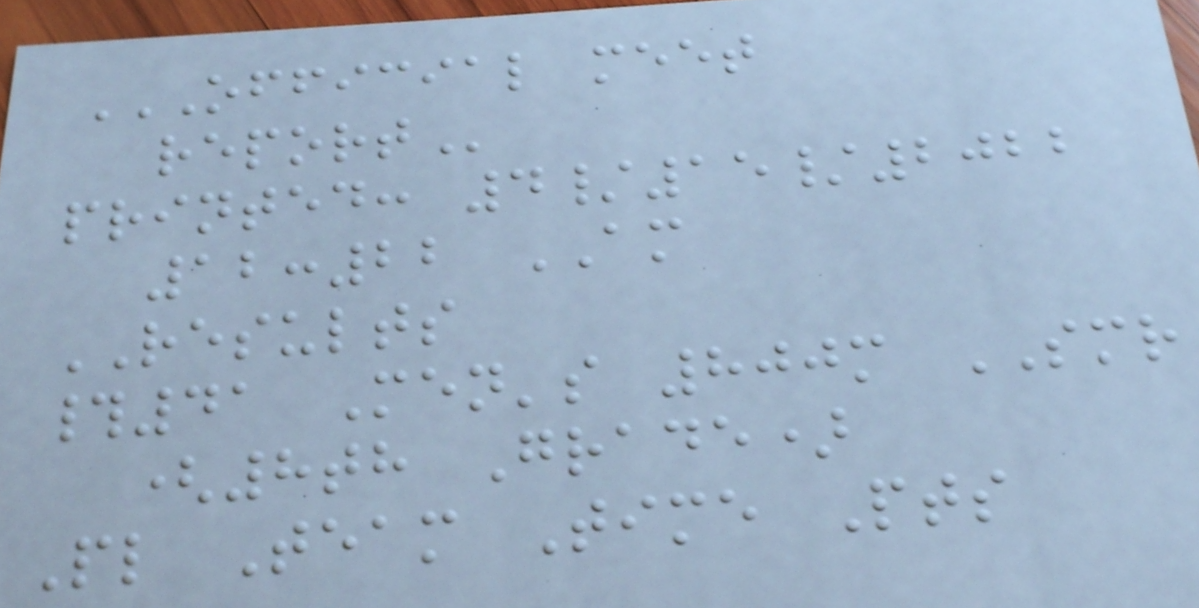OFFICIAL MEET
REPORT
printed: 4/15/2022
12:22 AM
RESULTS
#41 Men's 800m SMR
(8th Grade)
Pl Team Time Pts
